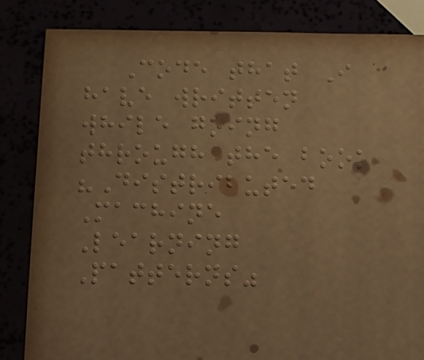Code that I
have written
while going
through the book
"Distributed
Machine
Learning
Patterns"
